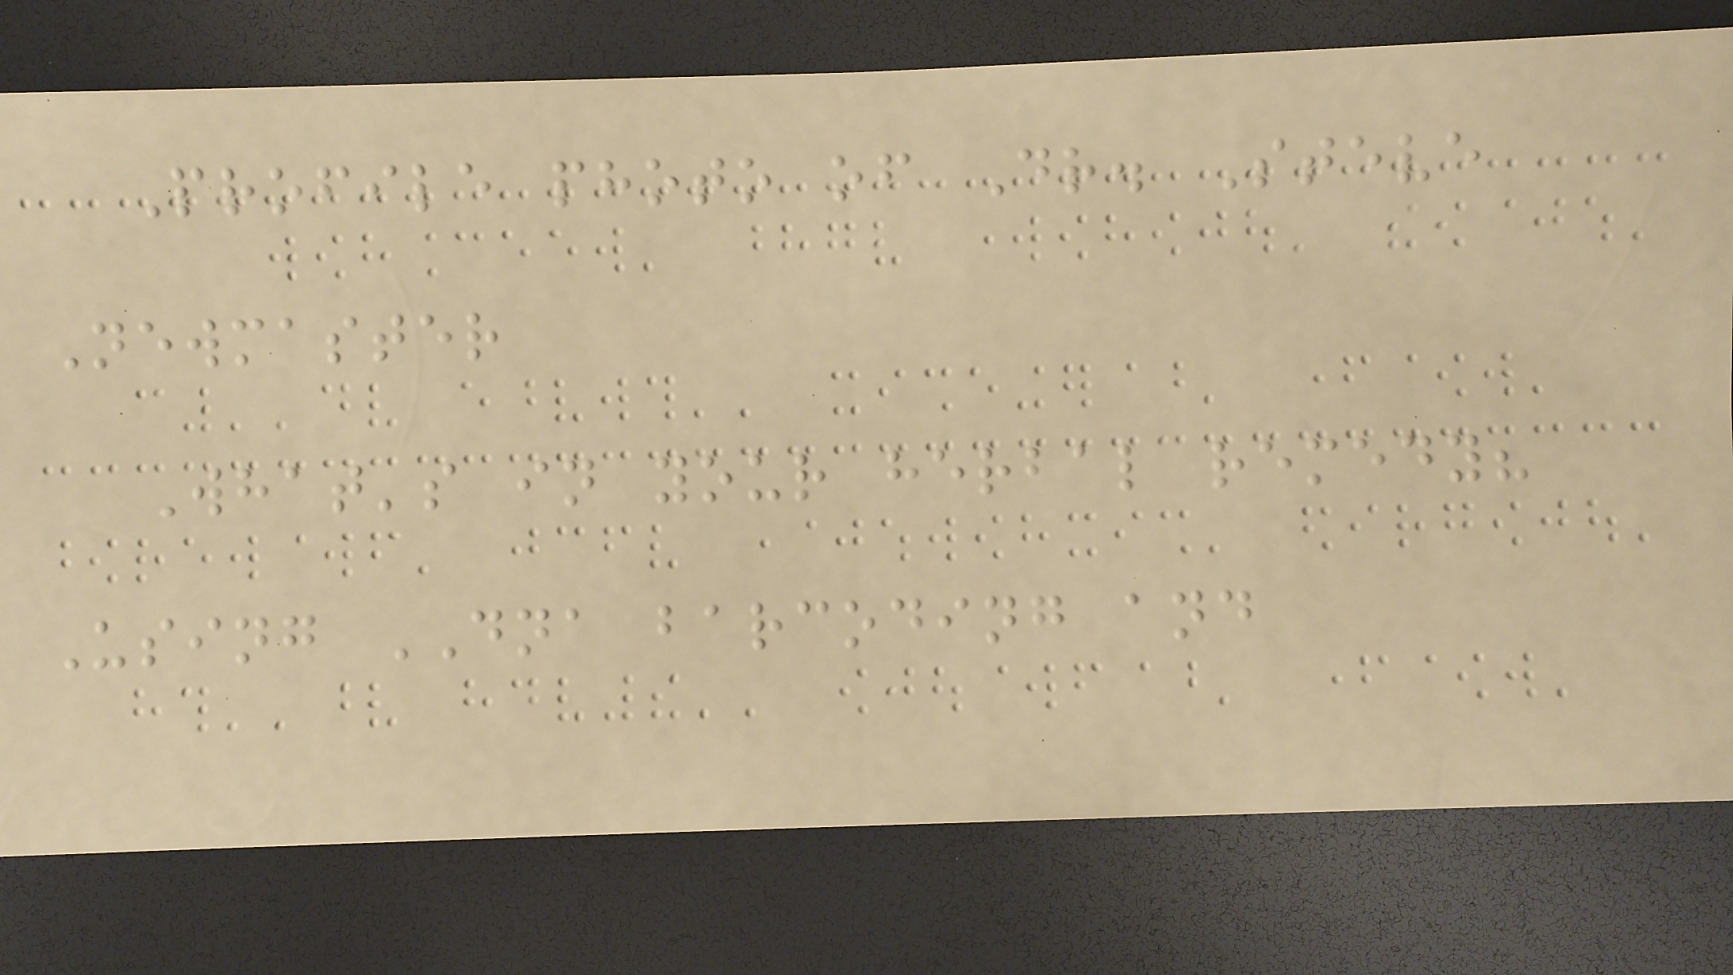Profile photo of Dr. Steve
Newmaster
What's in your herbal remedy?
Using DNA barcoding and
